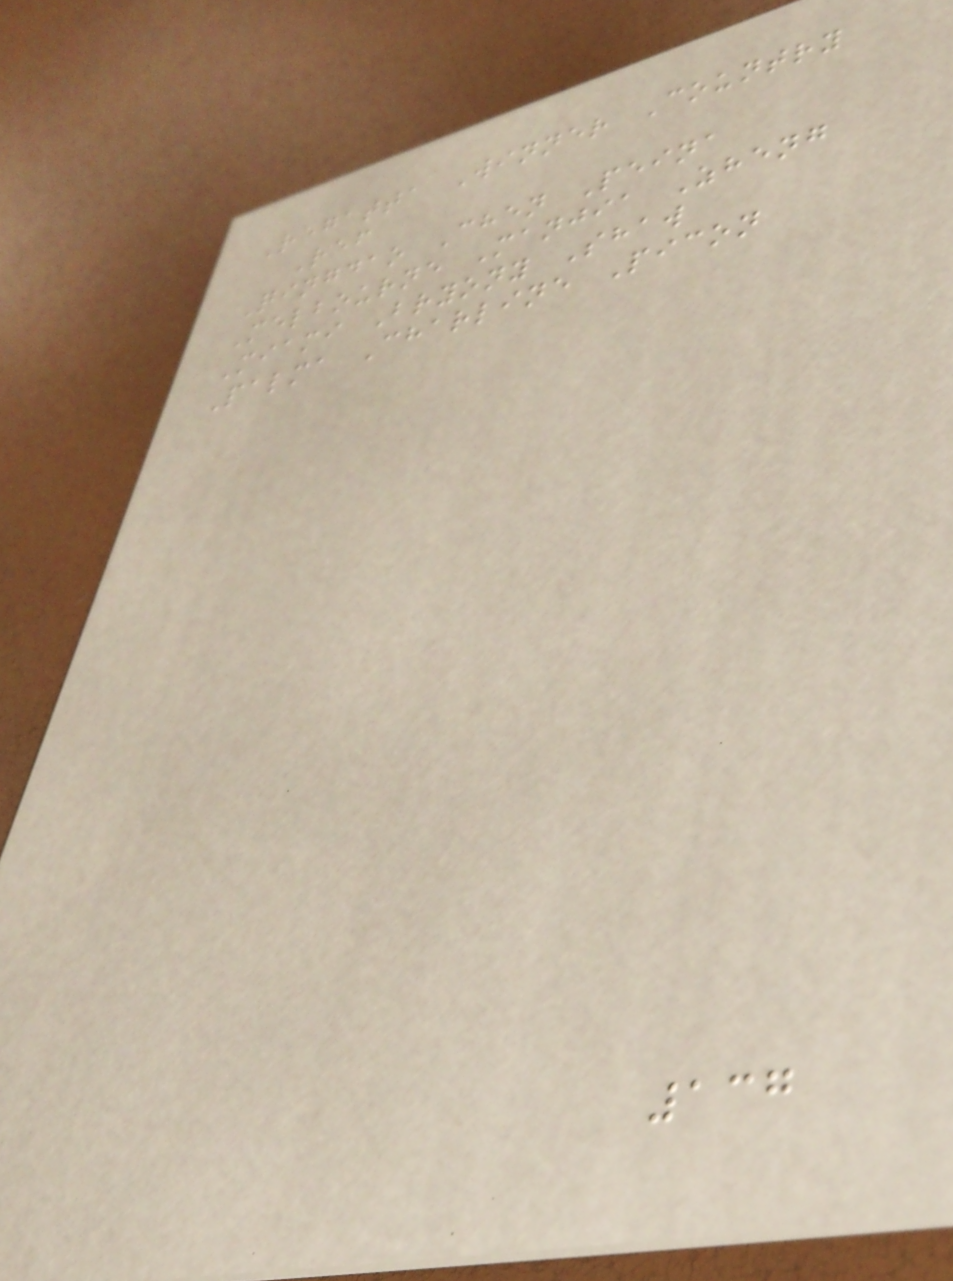Regatta Winner Country
Ref
Qingdao Chen Peina
Melbourne Manjia Zheng
Miami Bryony Shaw
Palma Charline Picon
137
